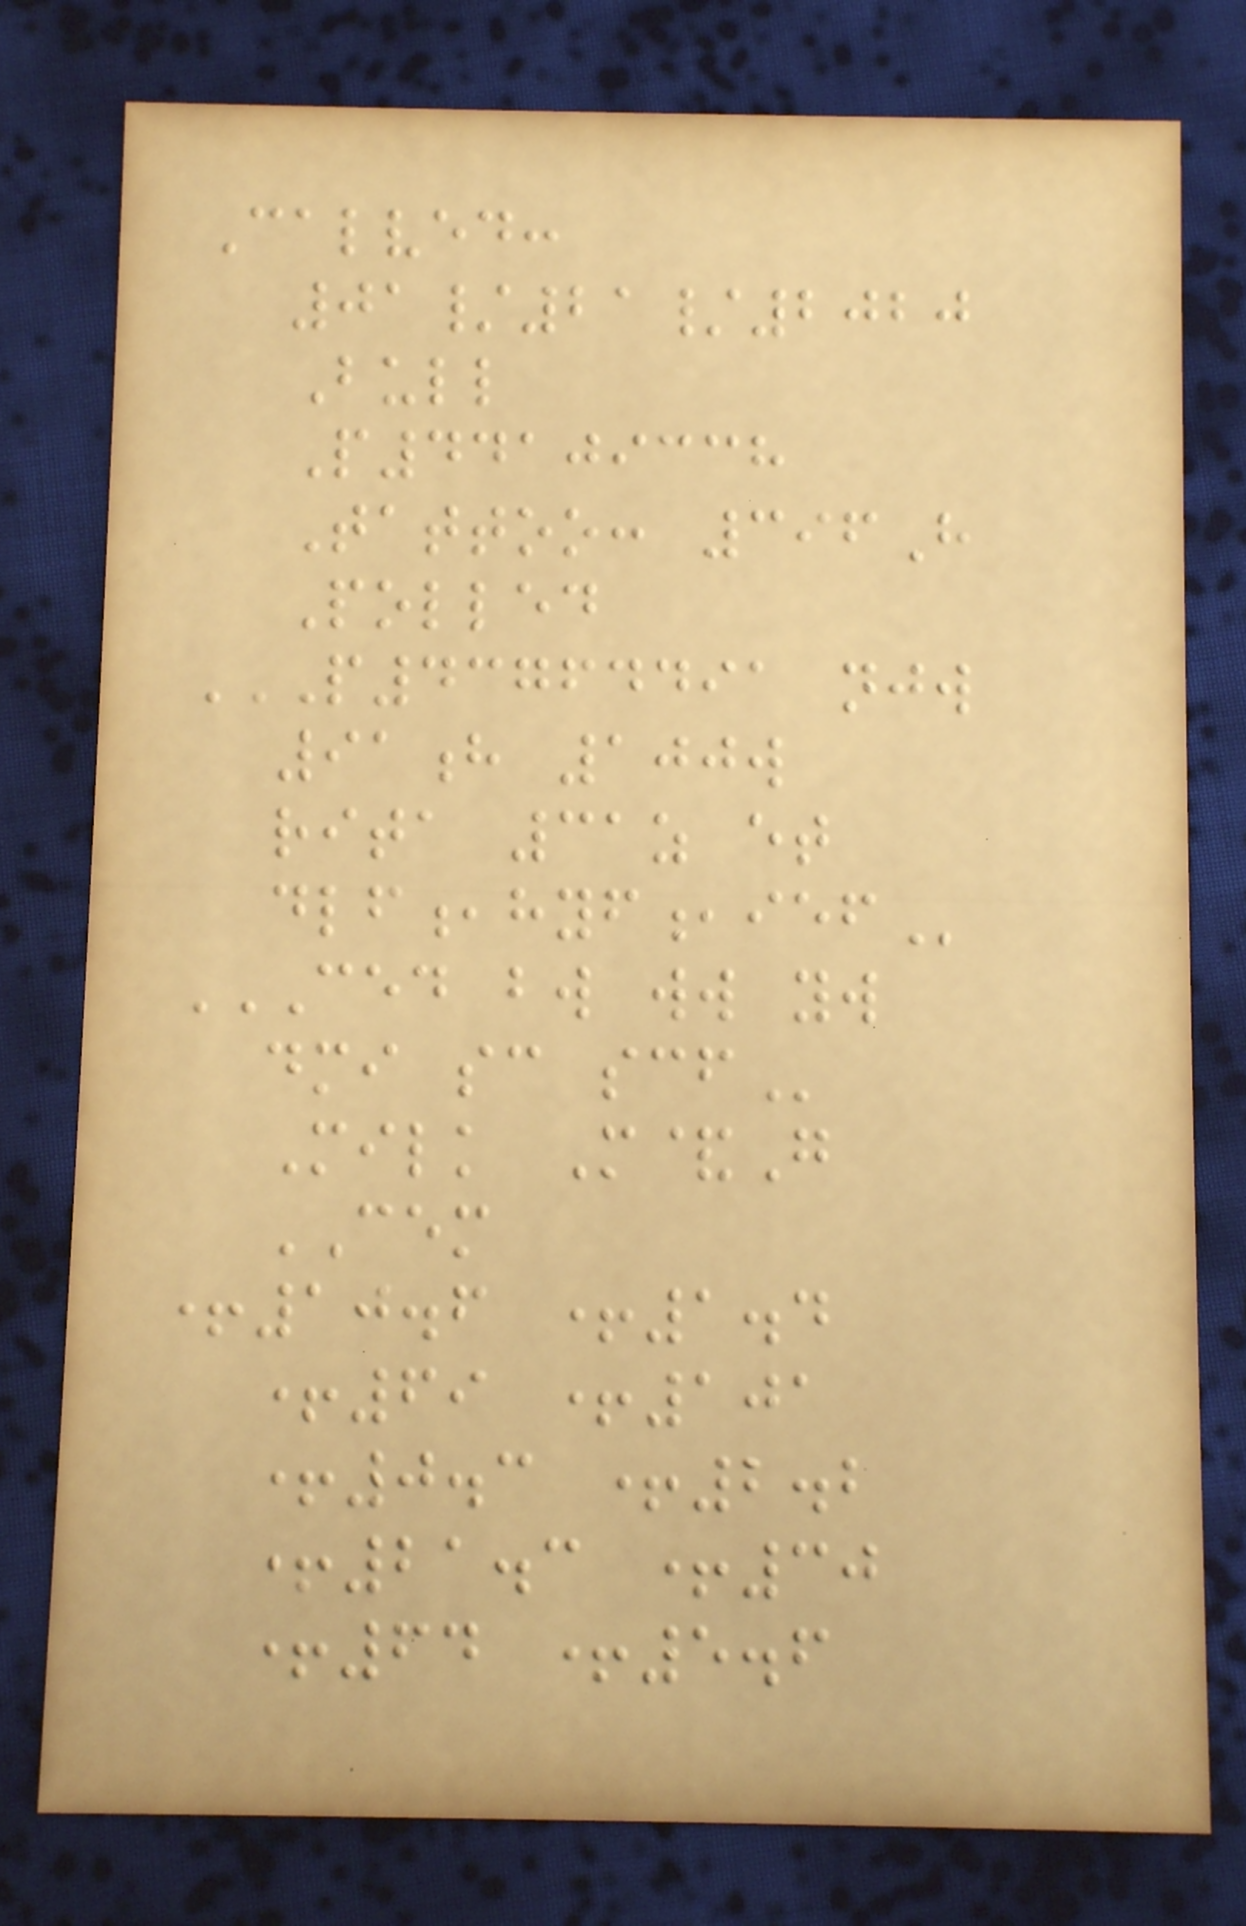Calved:
01/21/2020
Bull
P44109338
Tattoo: 396H
Polled
P43764491 NJW
91H 100W
RITA 31Z ET
DLF,HYF,IEF
CED BW WW YW
DMI SC SCF
Milk M&G
CEM
+10.6 +1.4
+69 +101
+0.3 +2.2
+21.3 +30
+64 +5.6
